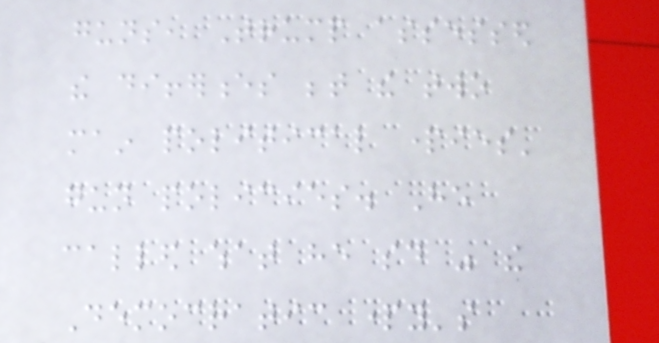guns, Trump assessed
the differences between the two
main political parties'
gun policies. He
called what he said was the
Democratic party's
